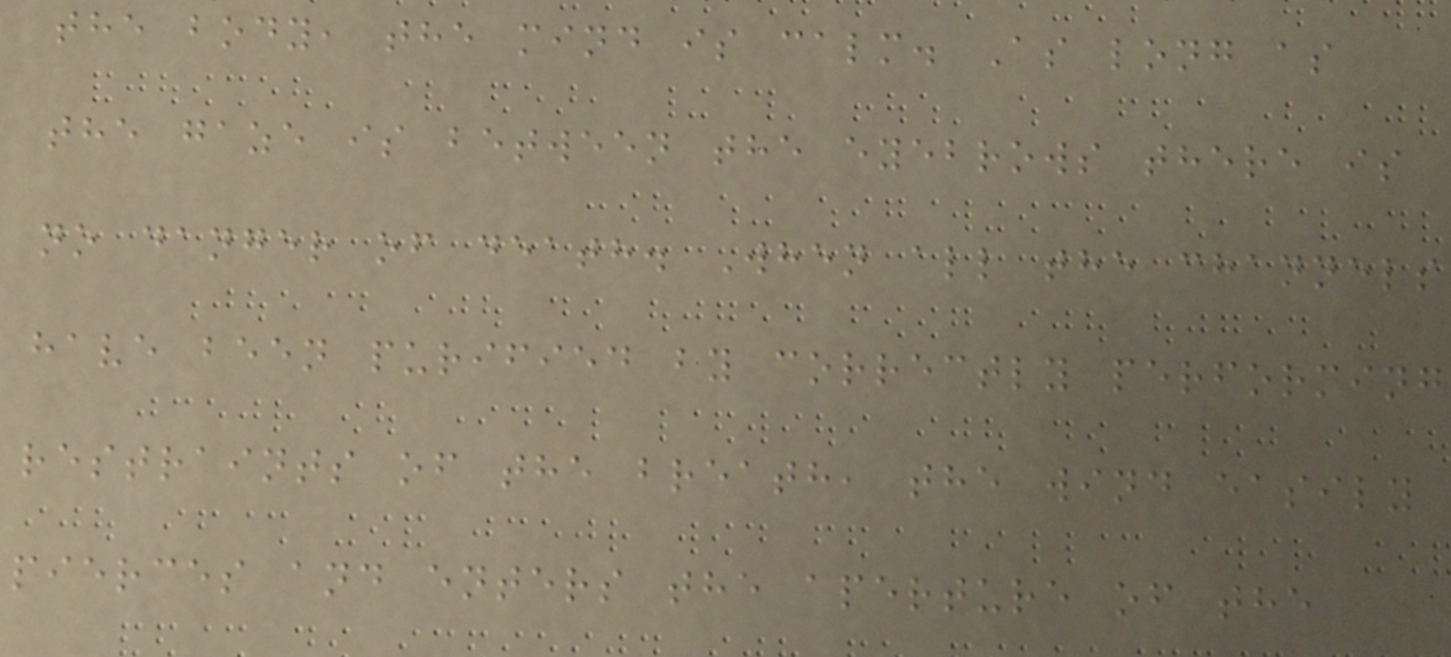the body, the mind is calm. As long as
the gaze is between the eyebrows there is
no danger of death. When all the channels
have been purified by correctly performing
restraints of the breath, the wind easily
pierces and enters the aperture of the
